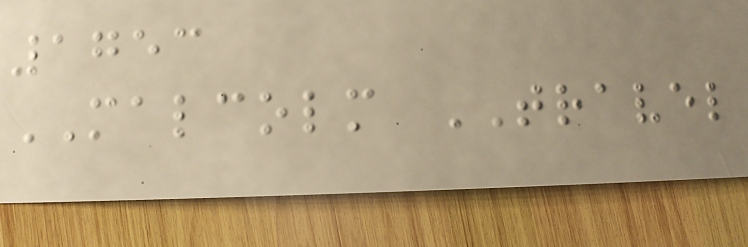1753
MALCOLM TRAVEL
